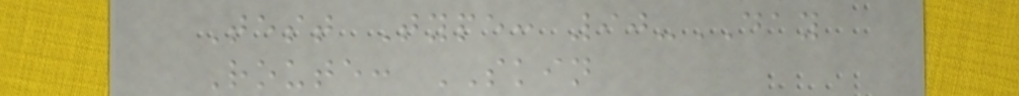Test Type: 90-DAY
Route: SKIN
